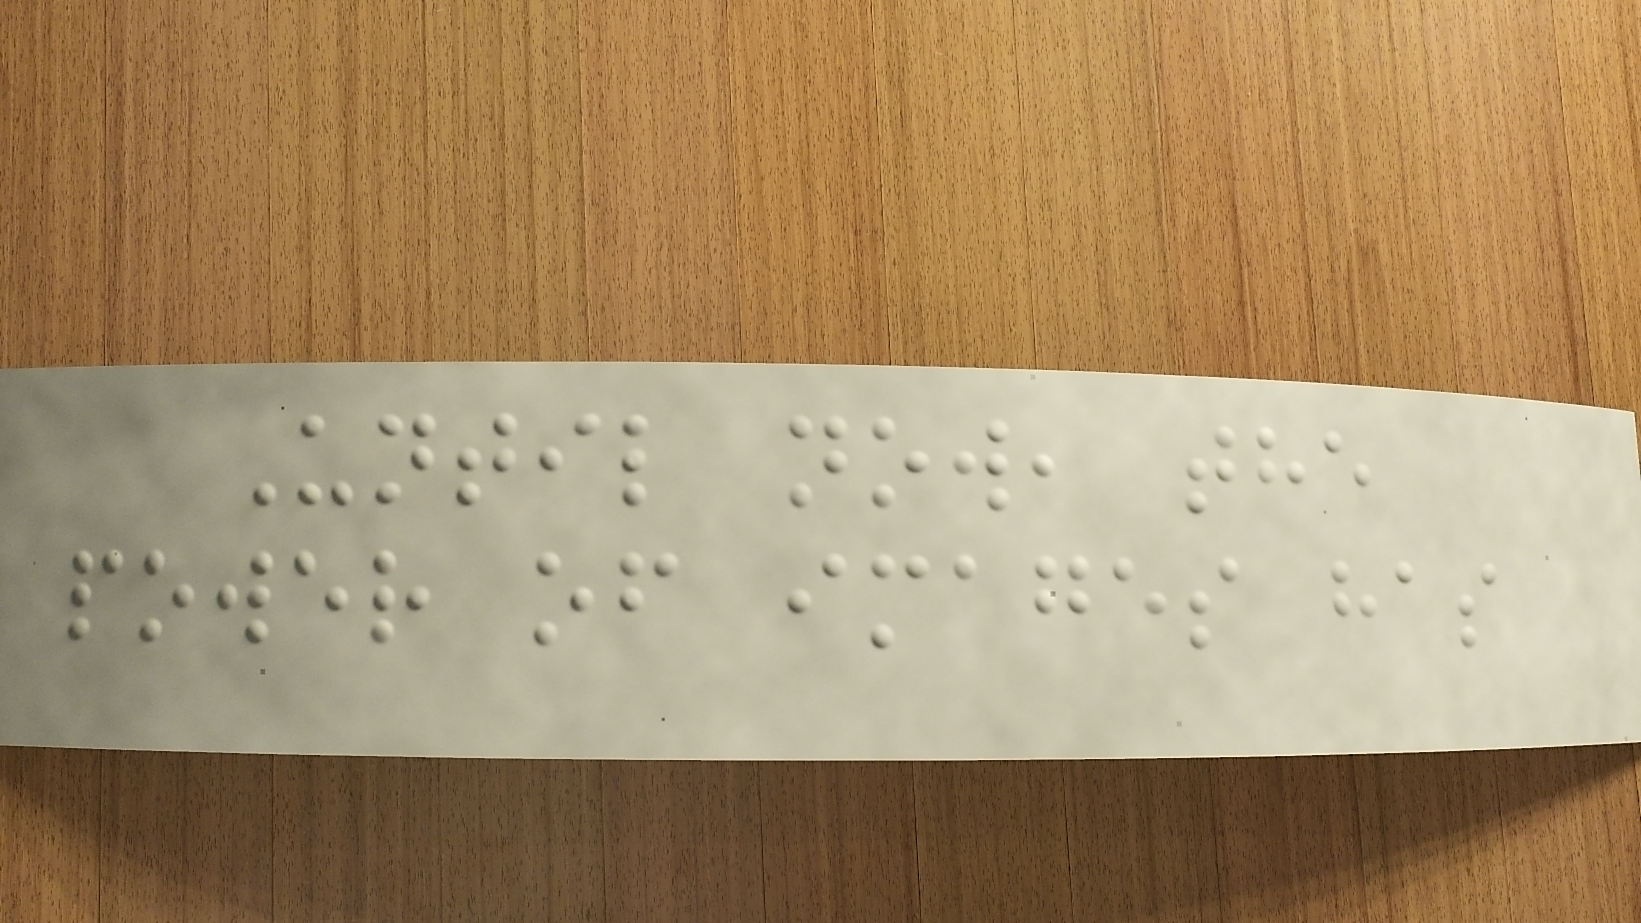Until now, the
power of images has
